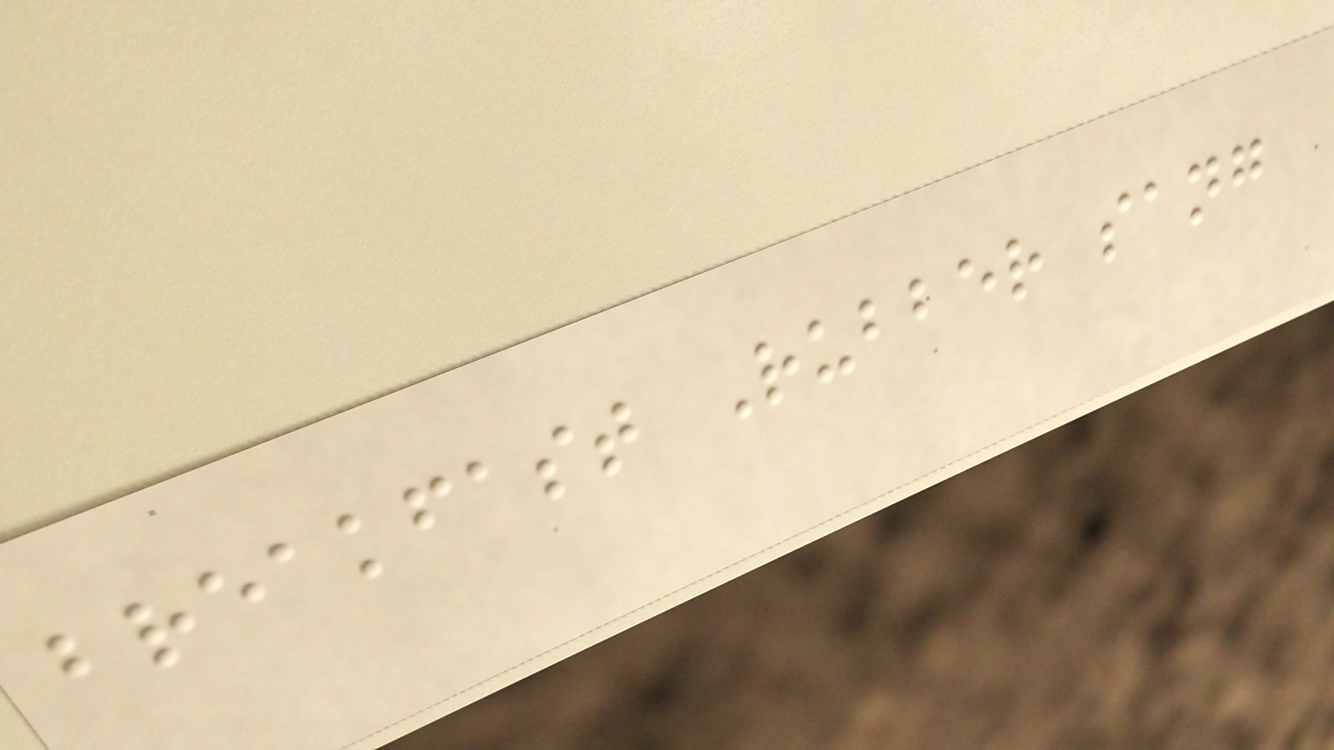breakfast Rubber sang
